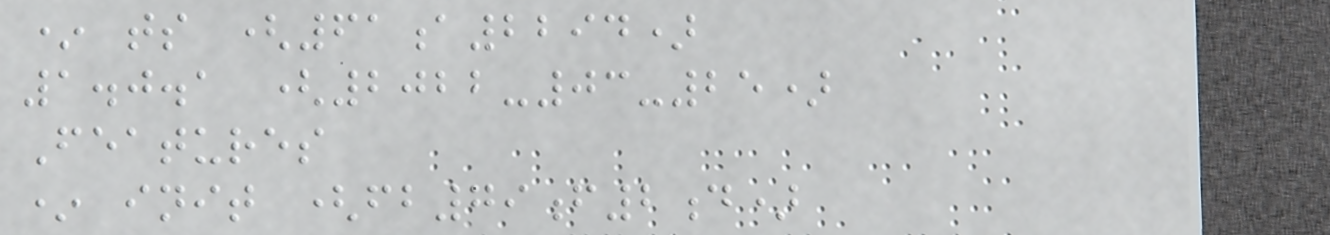* ts (61a2294)
1.0.1 (2022-03-25)
Features
* init (fb79f2d)
